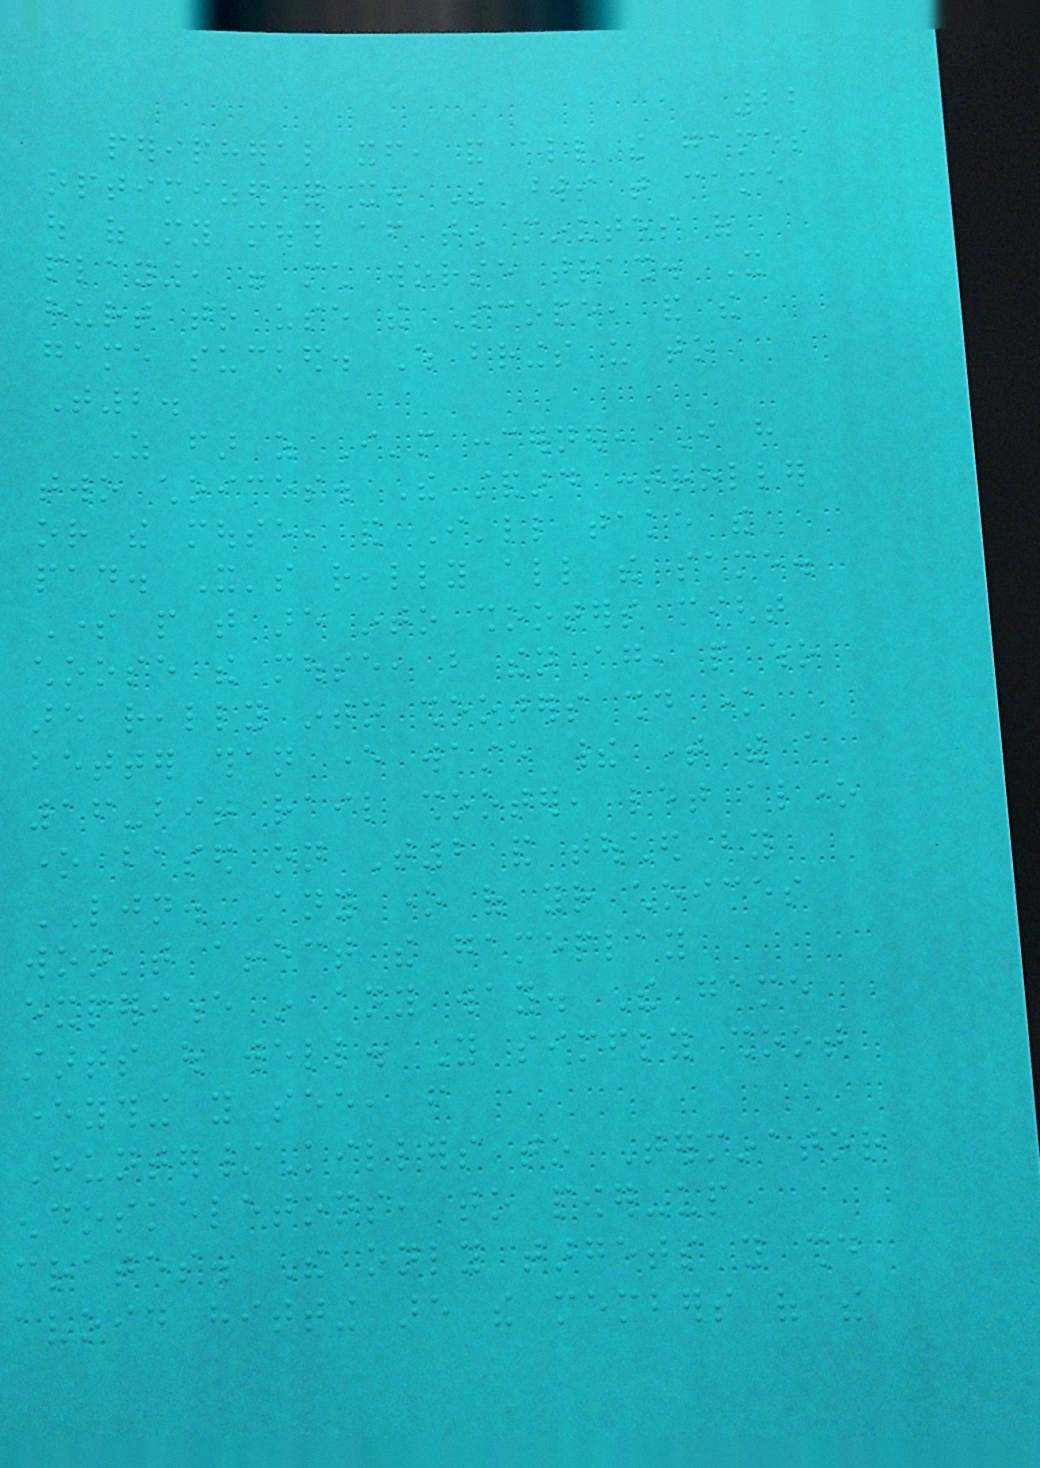22
peripheral itself, and all the games
optimized for it. The words that came
out of my mouth after ten minutes of
playing, were much worse trash. It
hurt to use the Scope, and the
game sucked. Which brings us to
T2.
As far as I'm concerned, I have
two choices. The standard controller
or the mouse, and I'll take the
pad. It's really all the same.
Some people that are into shooters might
choose the mouse, but then again, people who
are really into shooters should know
better than ever waste their time with a
16-bit rail shooter, let alone
one based on T2 and touched by
LJN. Any one of your choices
won't affect the gameplay
experience in any way. The game
starts out well. You simply shoot
everything you see, from
Hunter/Killers to Terminator
endoskeletons, to power-up
crates. The only targets you should
avoid hitting are the members of the
